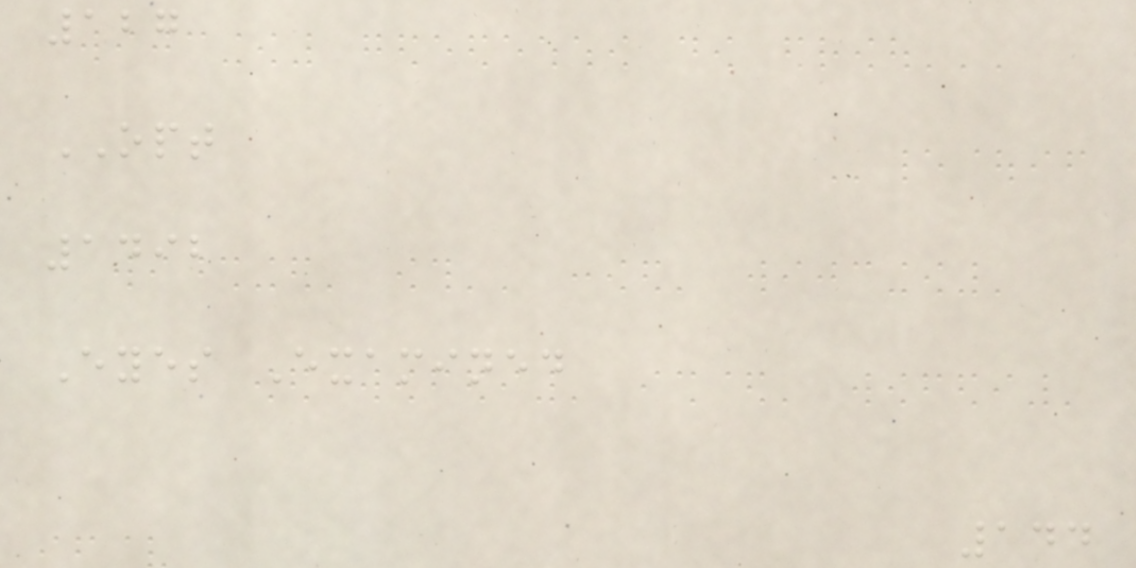127
OPT
1492
Eyes Examined
144
